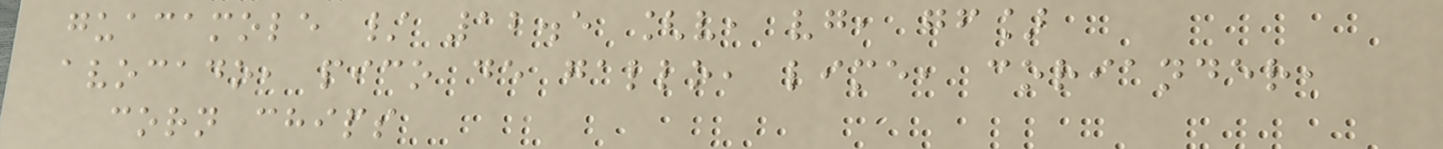guacamole / 12.5 [v, vg, gf]
avocado, pico de gallo, lime, coriander,
corn chips
